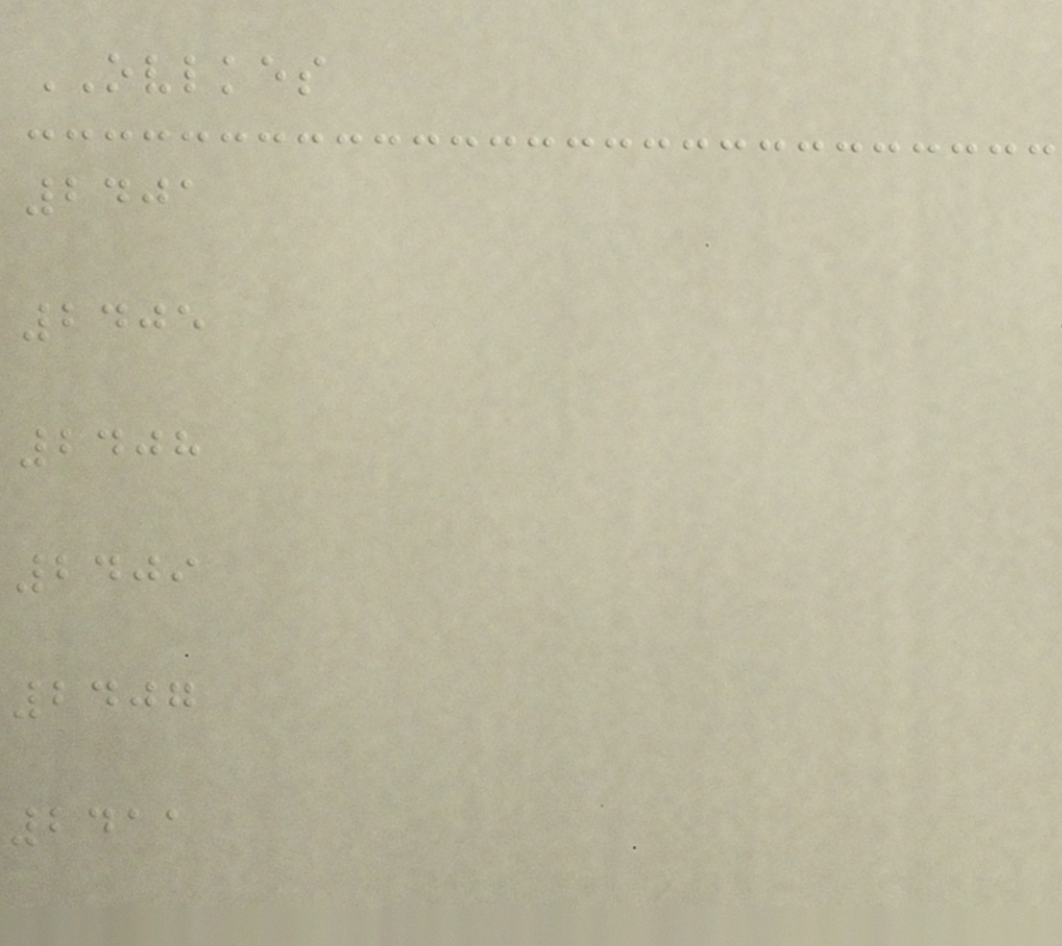OVLKES
2401
2405
2408
2409
2407
2411
